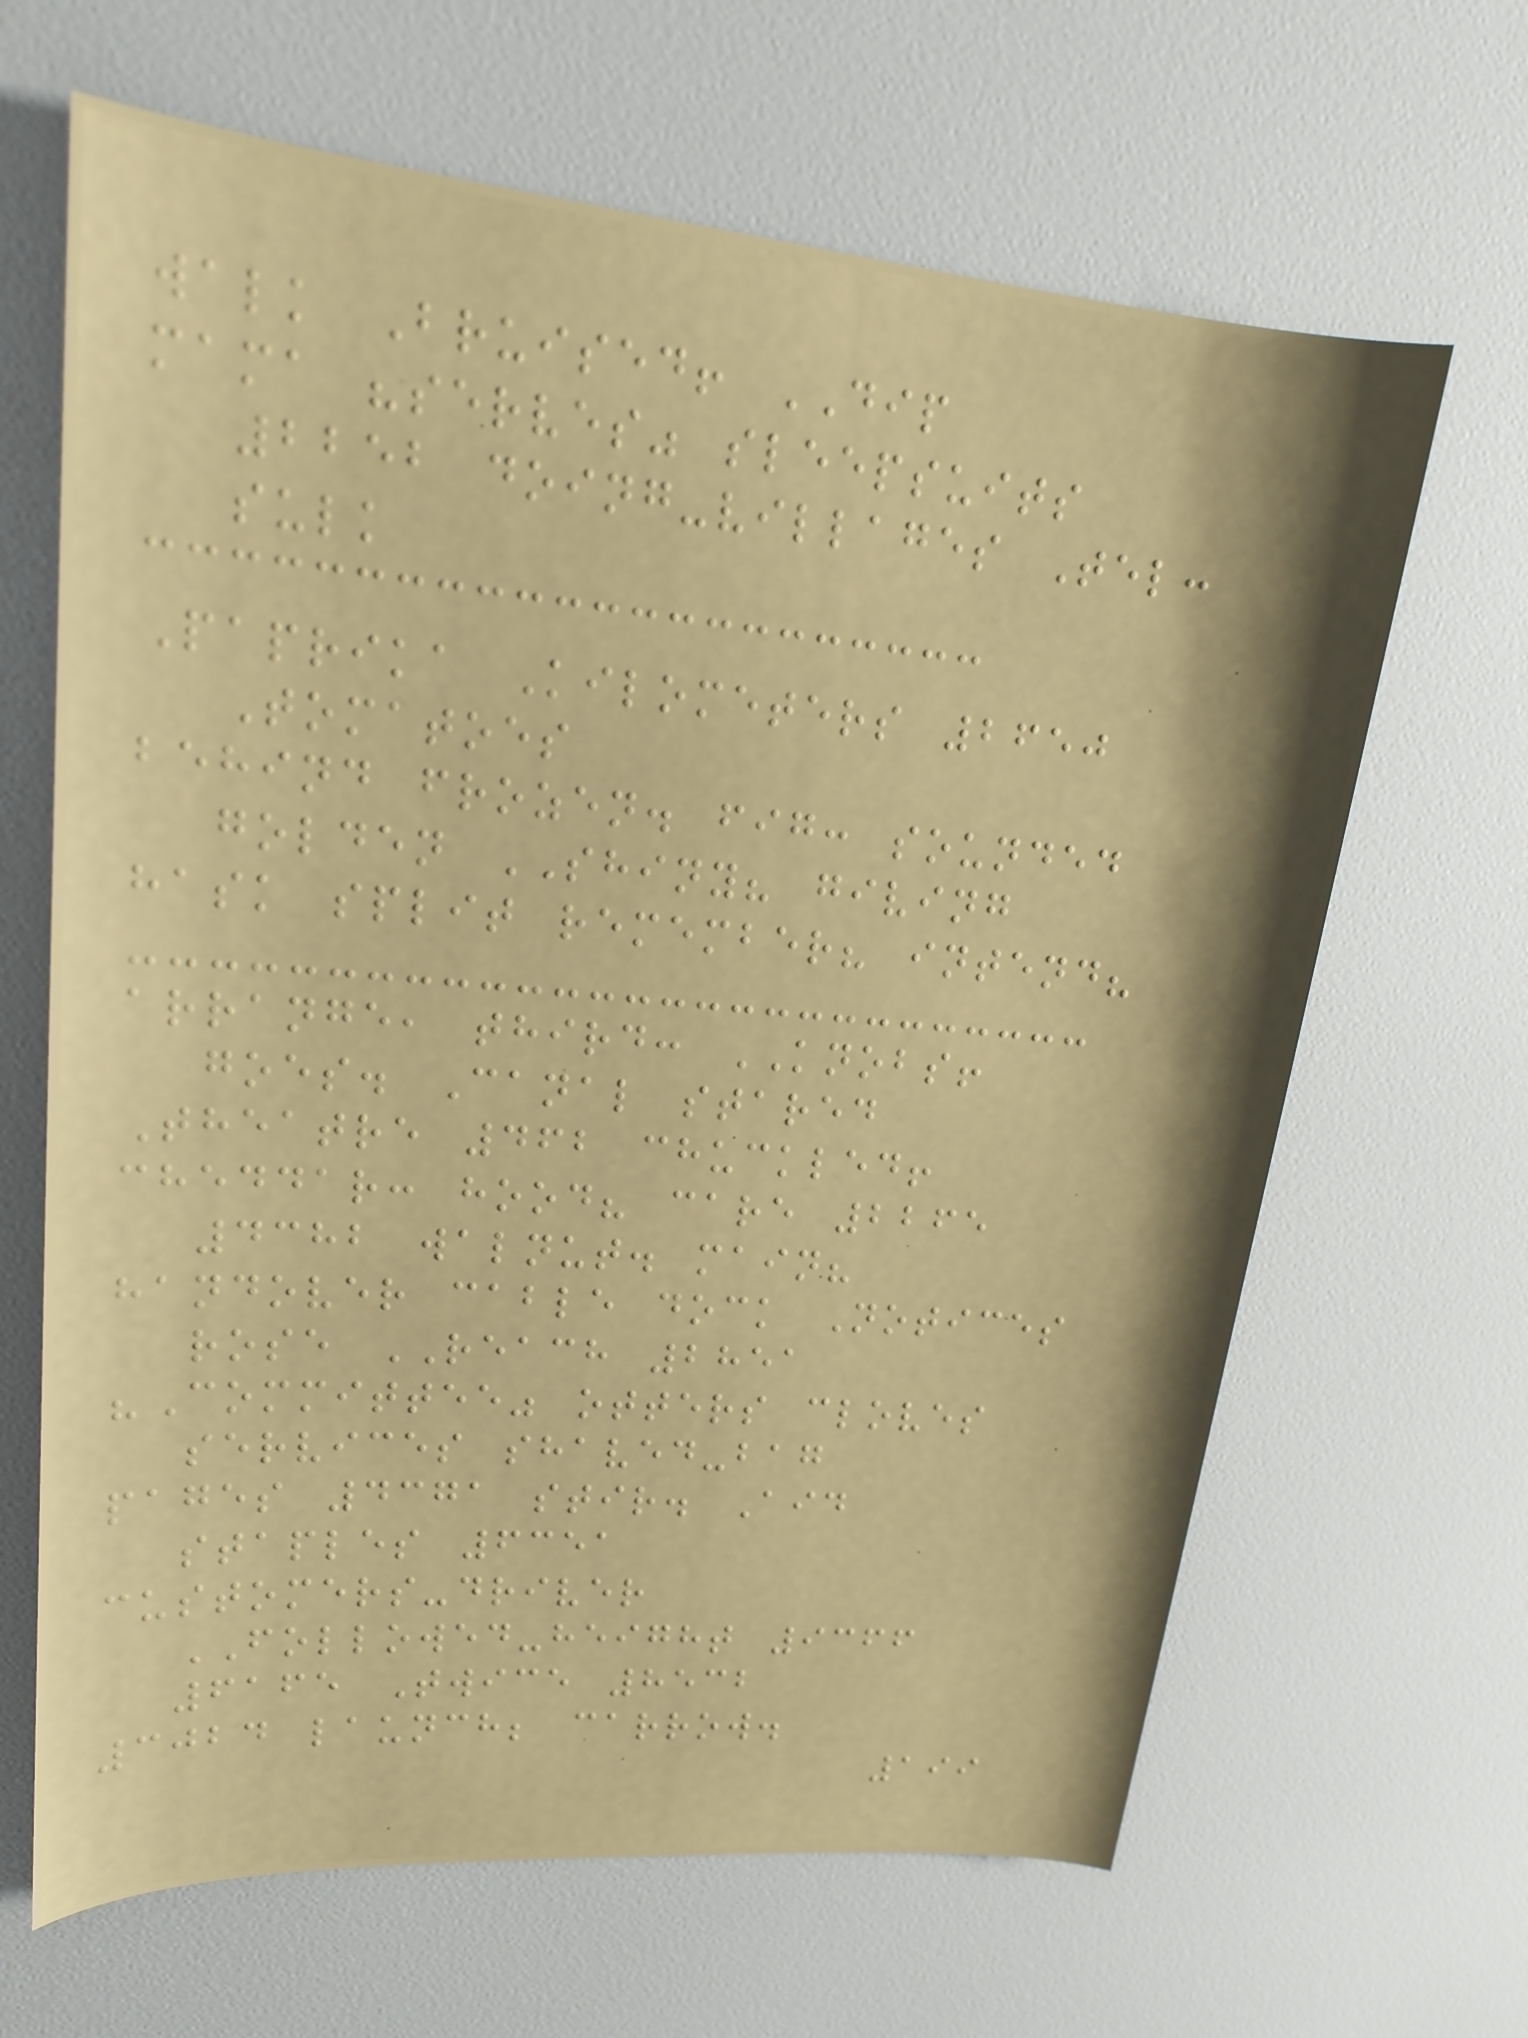walk Bruised! DIP
mama "serves" sleepsuits
2252 doing-villages Tel:
sulk
Paprika Kilometers 2650
Tomatoes
behind frozen. fig: sounded
golden SHINY? giving
hask split remember? intend?
arrange, third: KNOBS!
goes. Canal stared
Theatre 462 chuckled!
cheddar: hood? care 2265
4382 walnut. main?
handover cable dock Notices
rose REACH 2851
"Committee" otters cloves
services shaved-bag
pages 4371 stir. Aid
staples 6351
customers-driver
FOLLOWED-height 9366
6165 Twice 8532
3024 launch; carrow.
199
